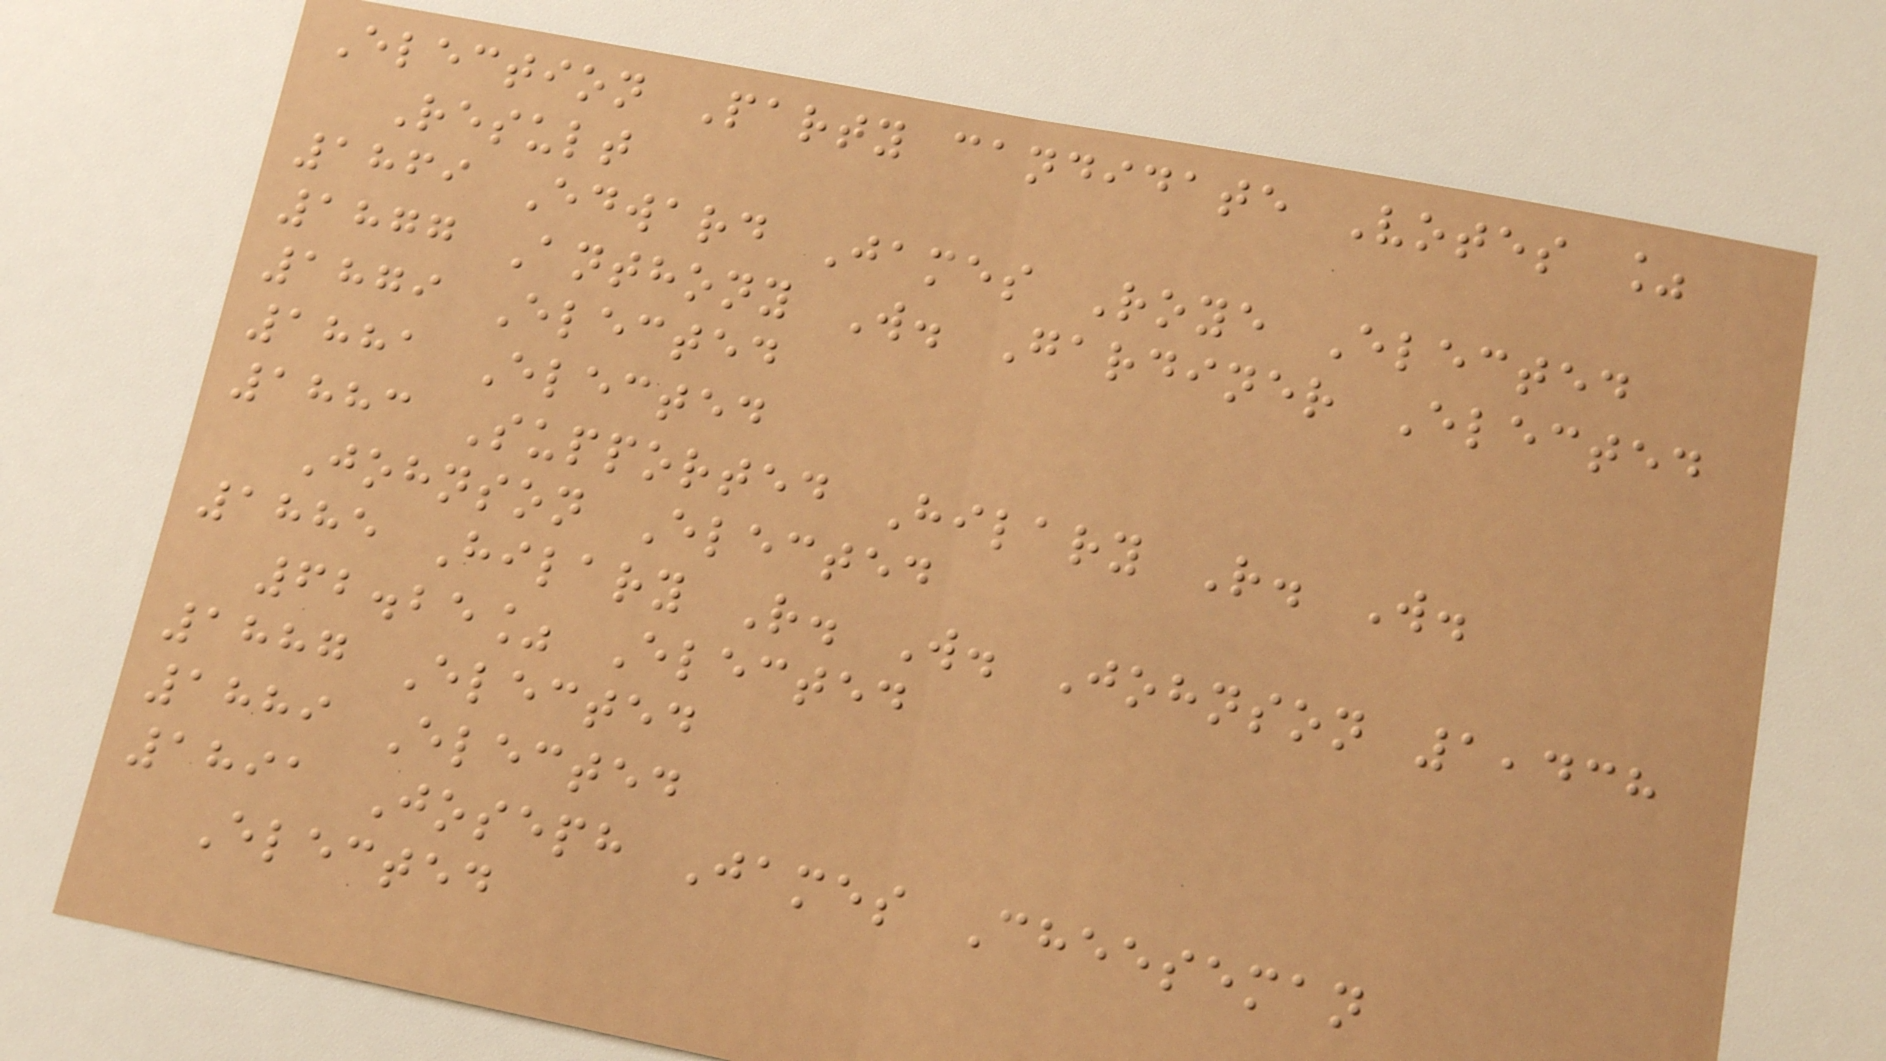Election Party candidate Votes %
Result
1869 Edward James Roye Elected
1877 Anthony W. Gardiner Elected
1879 Elected
1881 Elected
1883 Supported Hilary R. W.
Johnson Elected
1885 Hilary R. W. Johnson 1,438
62.25% Elected
1887 Elected
1889 Elected
1891 Joseph James Cheeseman
Elected
